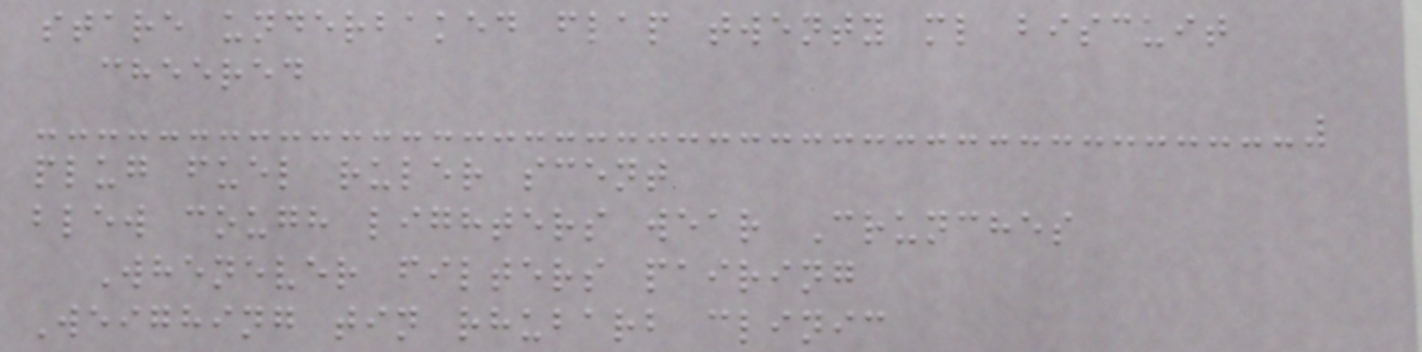stare underbaked flap twenty ml biscuit
cheered
plug fuel ruler scent
blew cough lighters wear Crunches
Whenever filters pairing
Weighing tin rhubarb clinic
